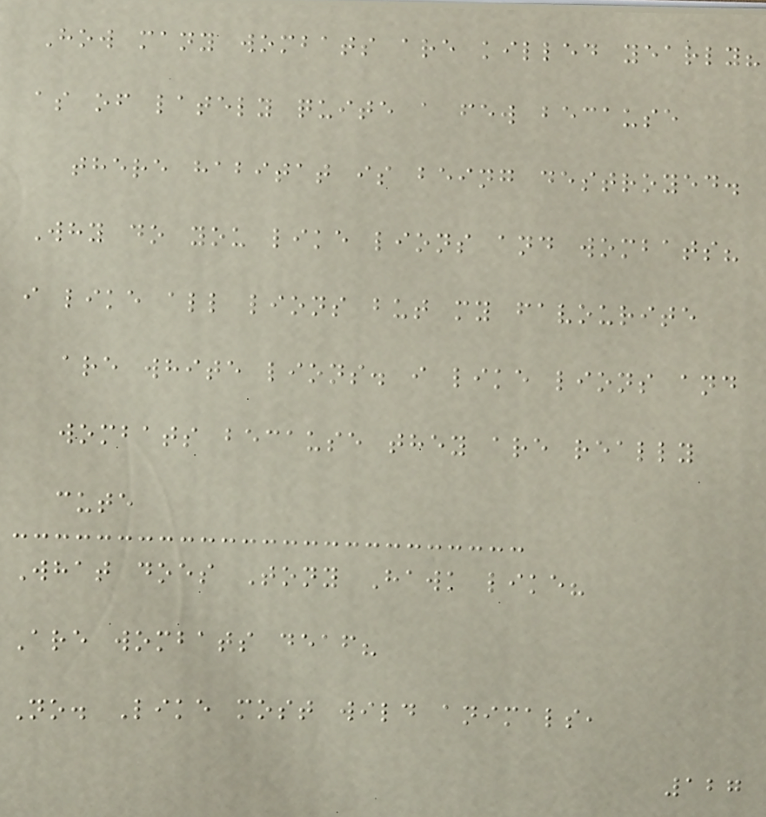How many wombats are killed yearly?
as of lately quite a few because
there habitat is being destroyed.
Why do you like lions and wombats?
i like all lions but my favourite
are white lions. i like lions and
wombats because they are really
cute
What does Tony Hawk like?
Are wombats deaf?
No. Like most wild animals,
127
